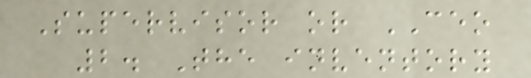Supervisor or CEO
2. The inventory
